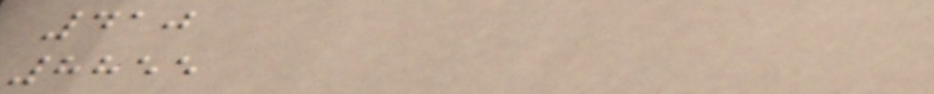410
8855
